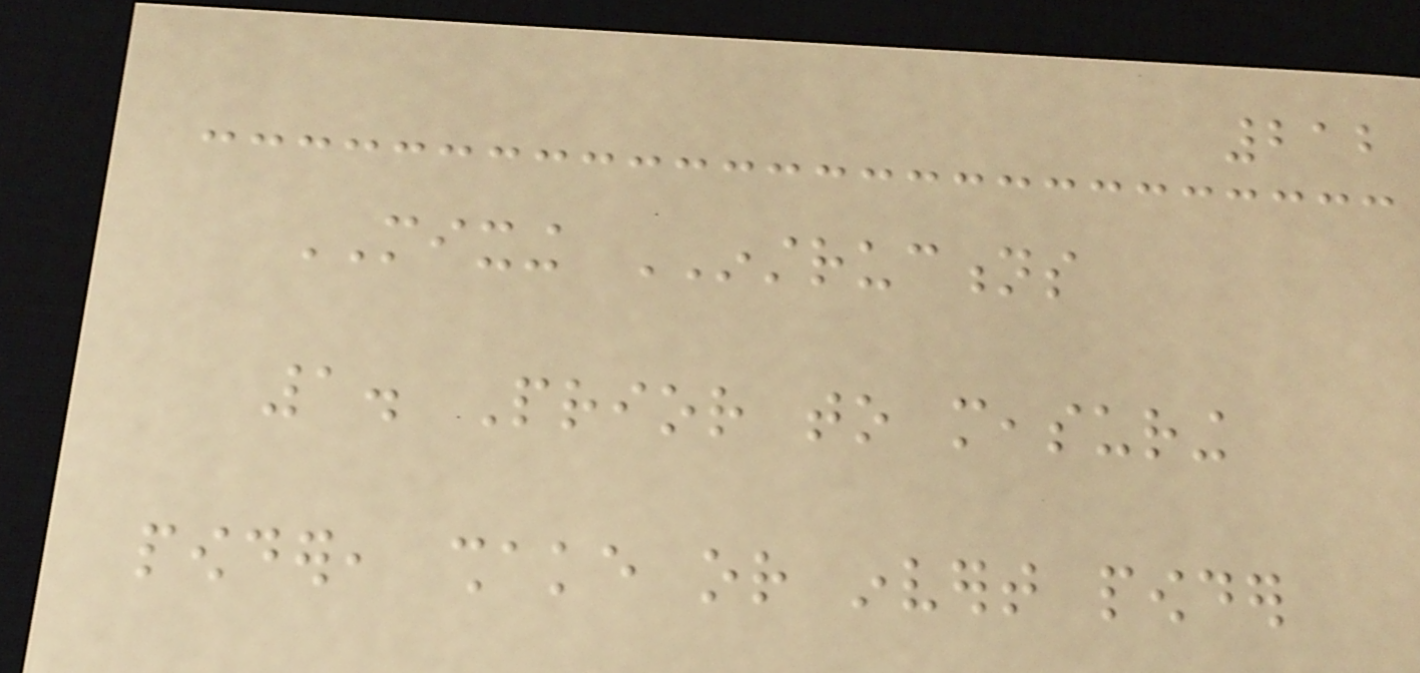212
MIXING INSTRUCTIONS
1. Prior to measuring
powder, shake or invert powder
